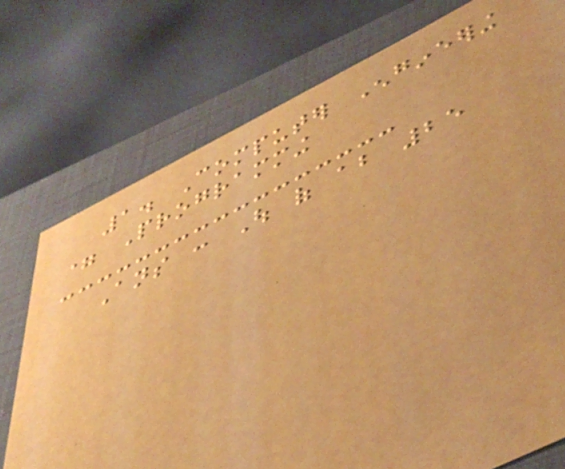1. Computer Engineering
= Programming
Ans : Out of about 25
